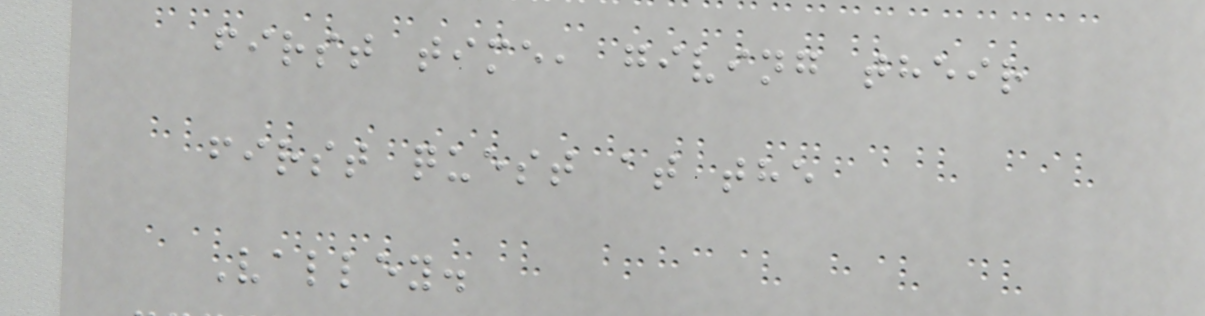first time, giving their
first quest at the
Valley.
